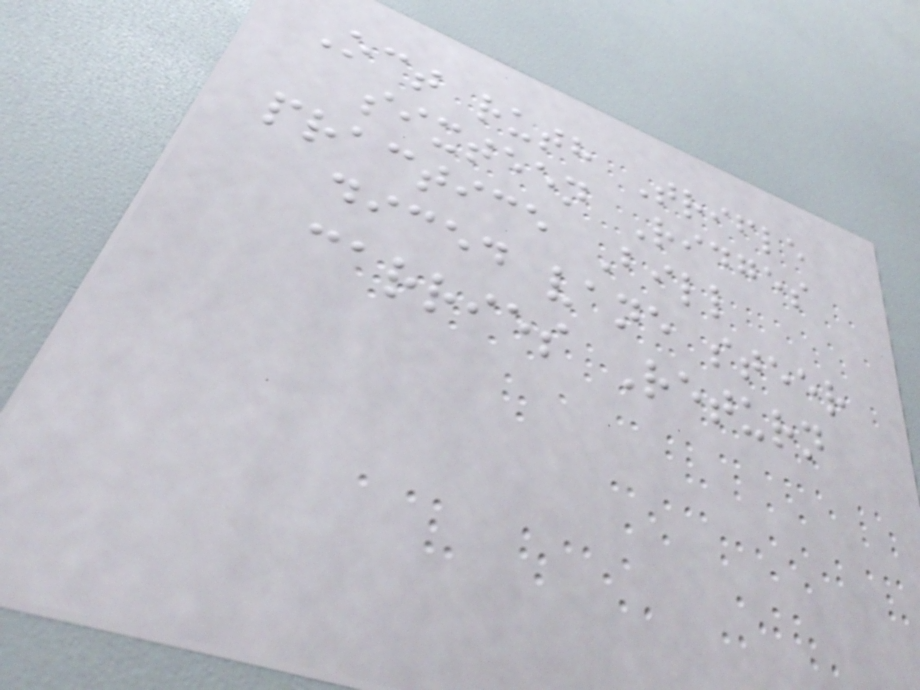Oct ruth Trifle
sixteen Ridges
practice Bill
diced vane steer
carries Return
